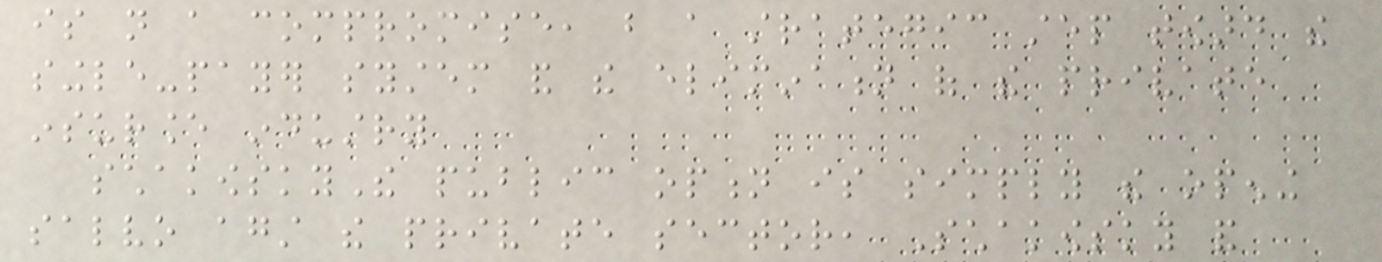is not a compromise, but a strategic step toward the
single-payer system and the elimination of the private
insurance industry
schakowskyThe public option is simply the opening
salvo against the private sector, Schakowsky and
